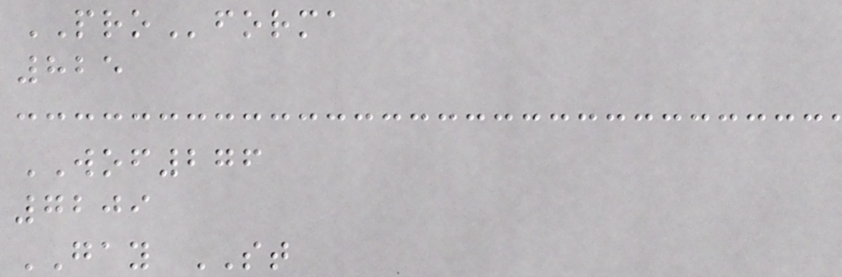PROforma
825
WOF276
7209
GAY ST
